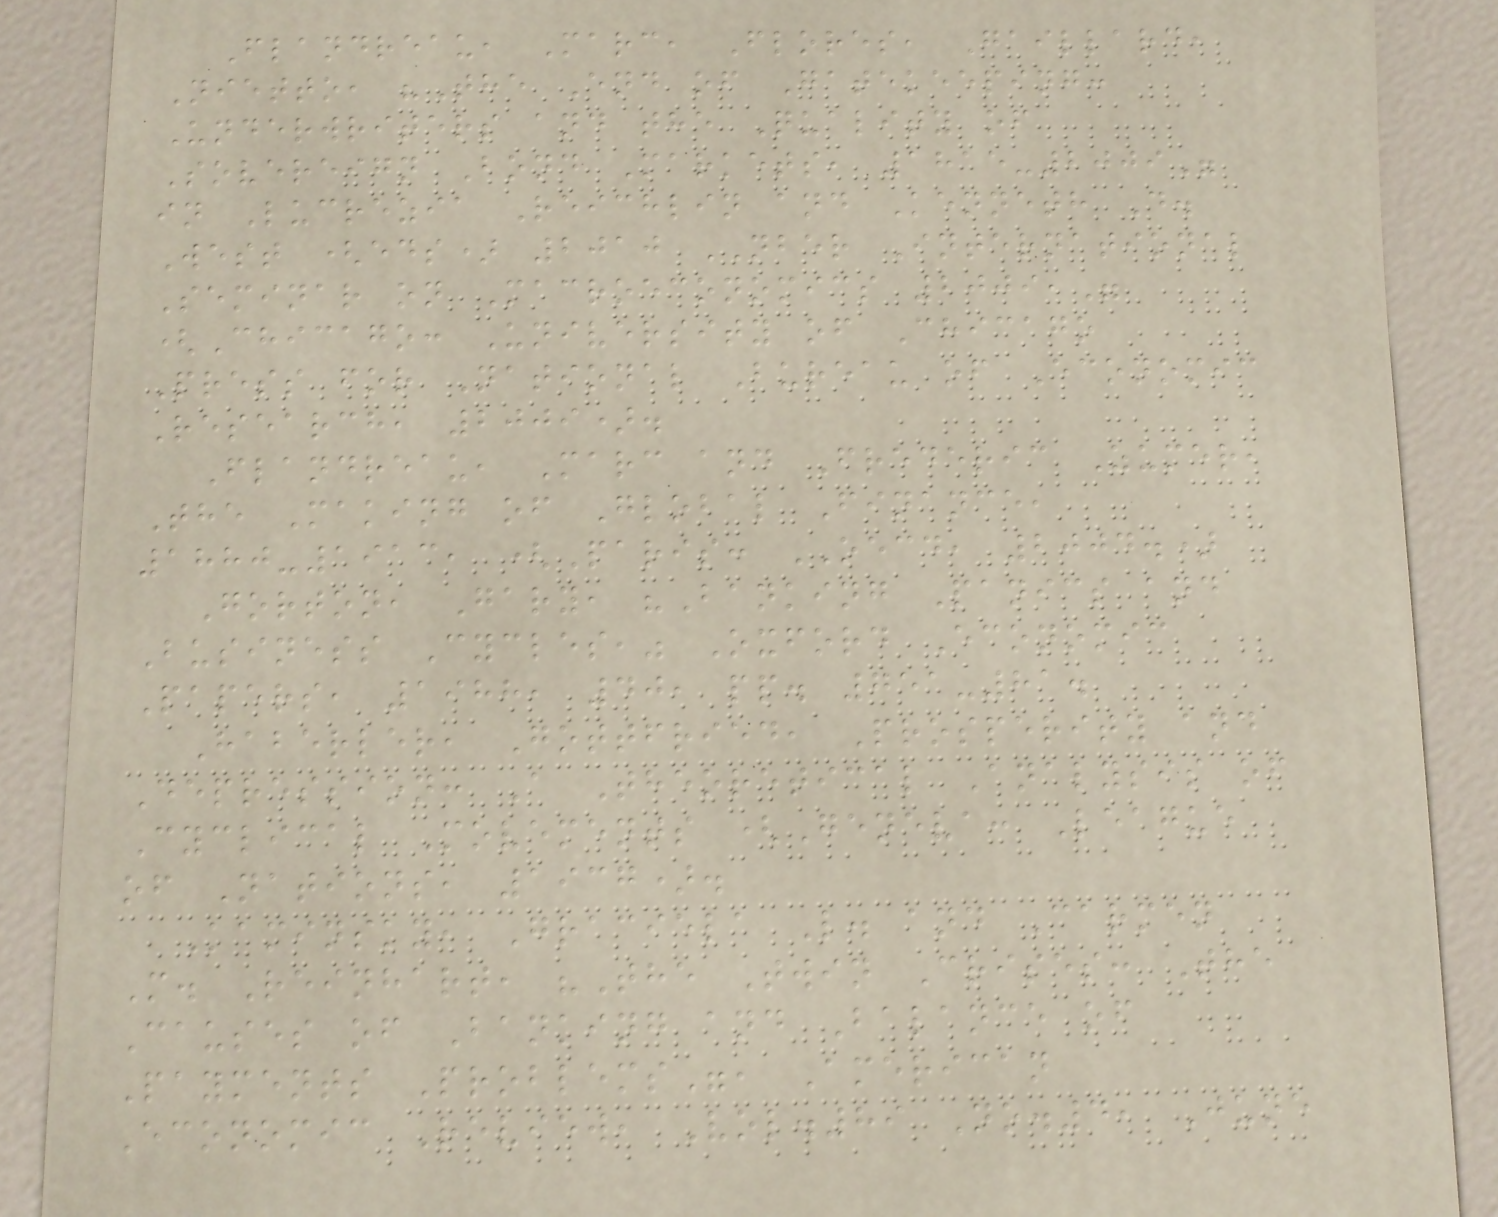Flandreau, Marc, Flores, Gaillard,
Nietto, "The End of Gatekeeping:
Underwriters and the Quality of
Sovereign Bond Markets, 1815-2009"
in Lucrezia Reichlin and Kenneth D.
West (eds) 2010 NBER International
Seminar on Macroeconomics 2009,"
(Chicago: University of Chicago
Press for National Bureau of Economic
Research, 2009).
Flandreau, Marc and Frederic Zumer,
The Making of Global Finance,
1880-1913, (Paris: OECD, 2004.)
Gorton, Gary, "Banking Panics and
Business Cycles," Oxford Economic
Papers, 1988, 40, pp. 751-81.
Haberler, Gottfried, Prosperity and
Depression: A Theoretical Analysis of
Cyclical Movements (Geneva: League
of Nations, 1937).
Kaminsky, Graciela L. and Carmen
M. Reinhart, "The Twin Crises: The
Causes of Banking and Balance of
Payments Problems", American
Economic Review, Vol.89 No.4, June
